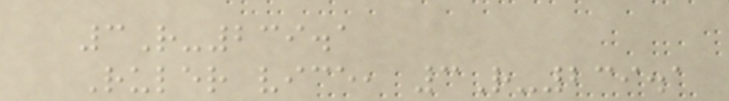3R-239.1
Ruler vice, 3R-239.1
